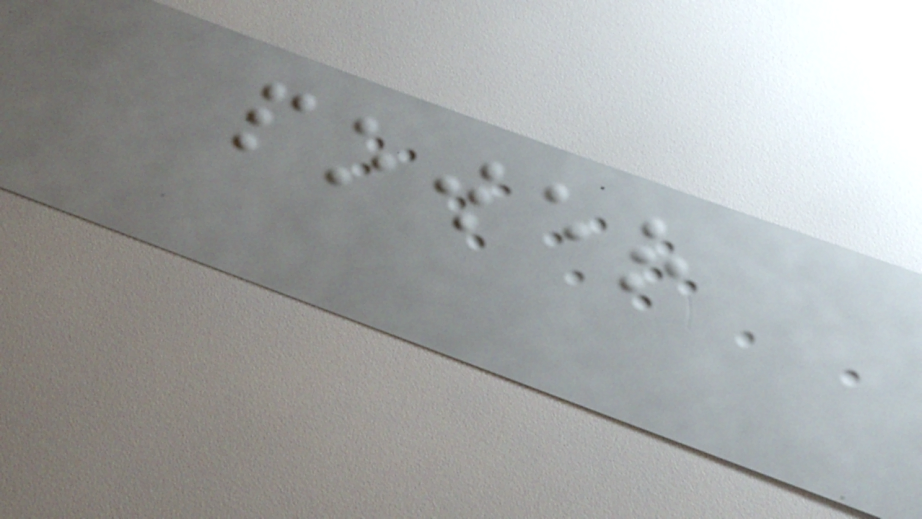power
